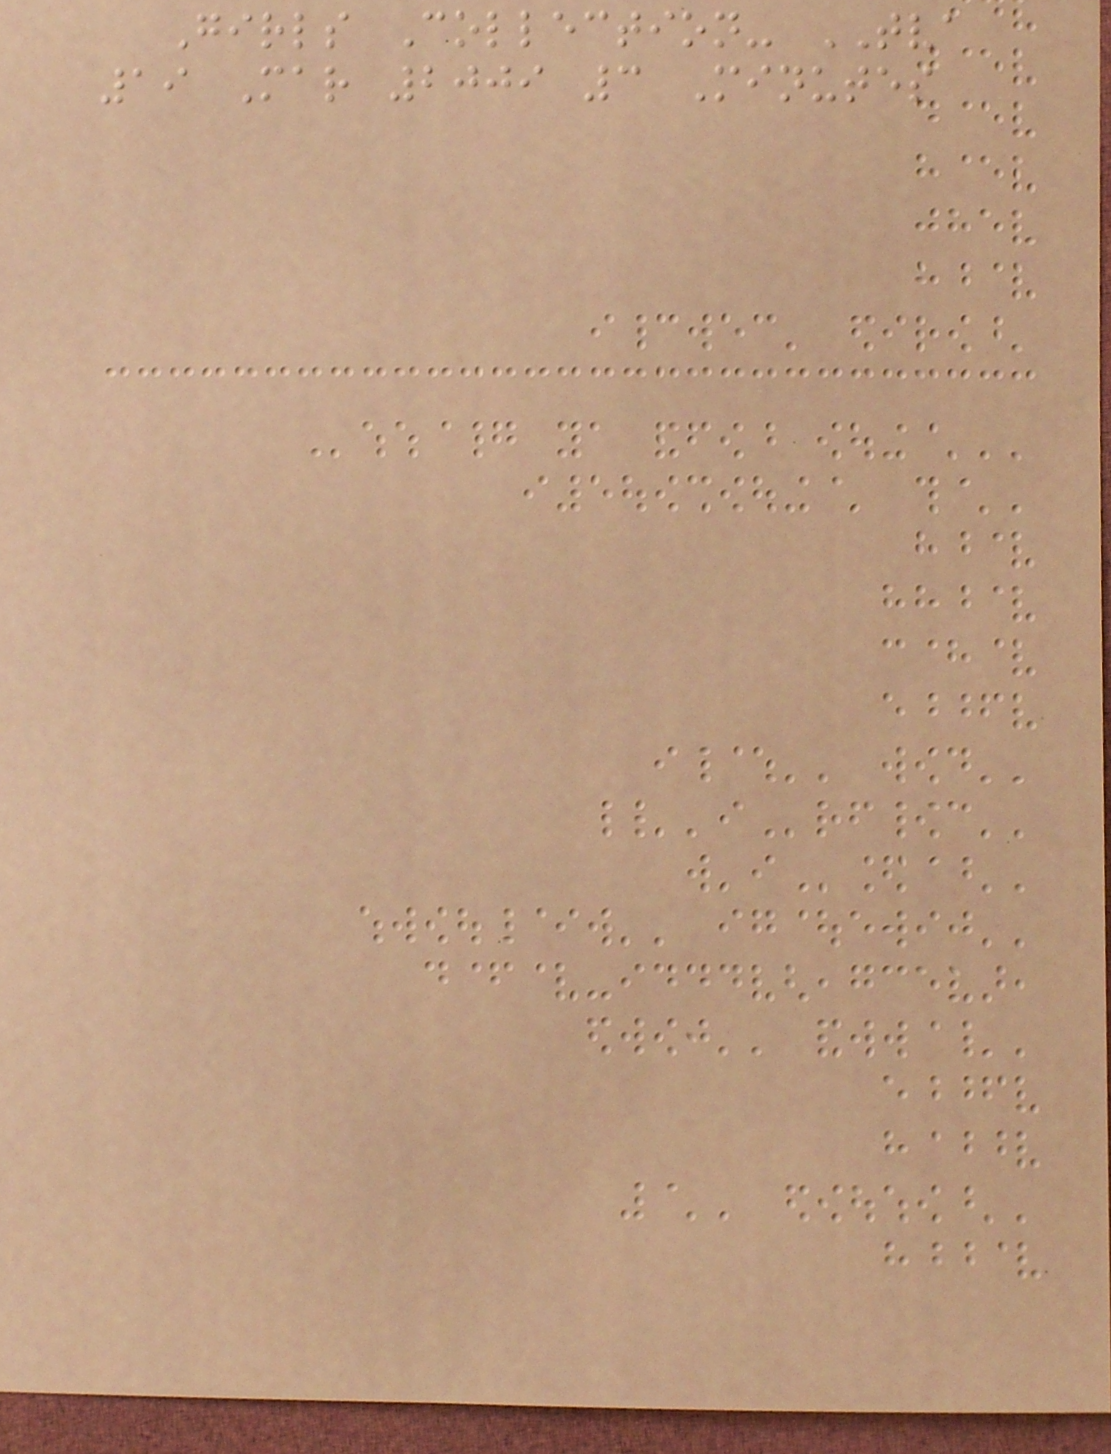Girls Collection- TVA
19 Mar 2009 3 Minutes
